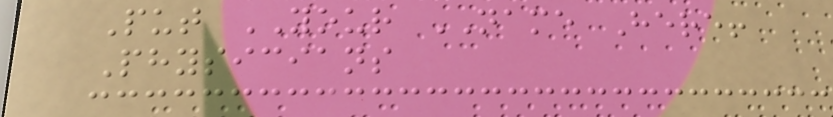Put YOUR NAME Here!
Physicians
